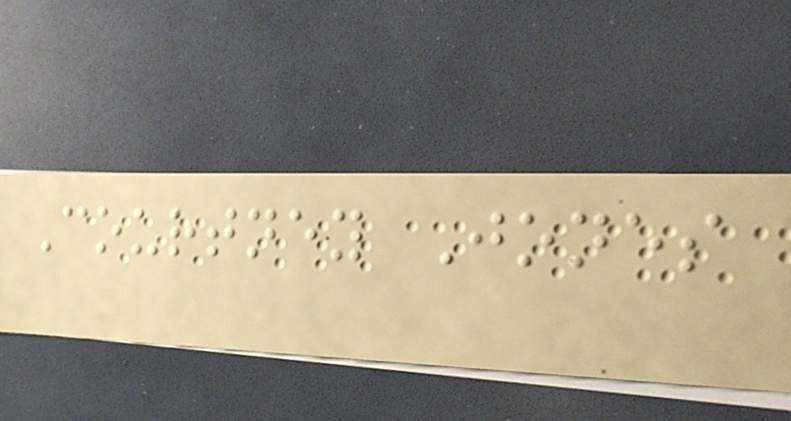Courtney Jones
